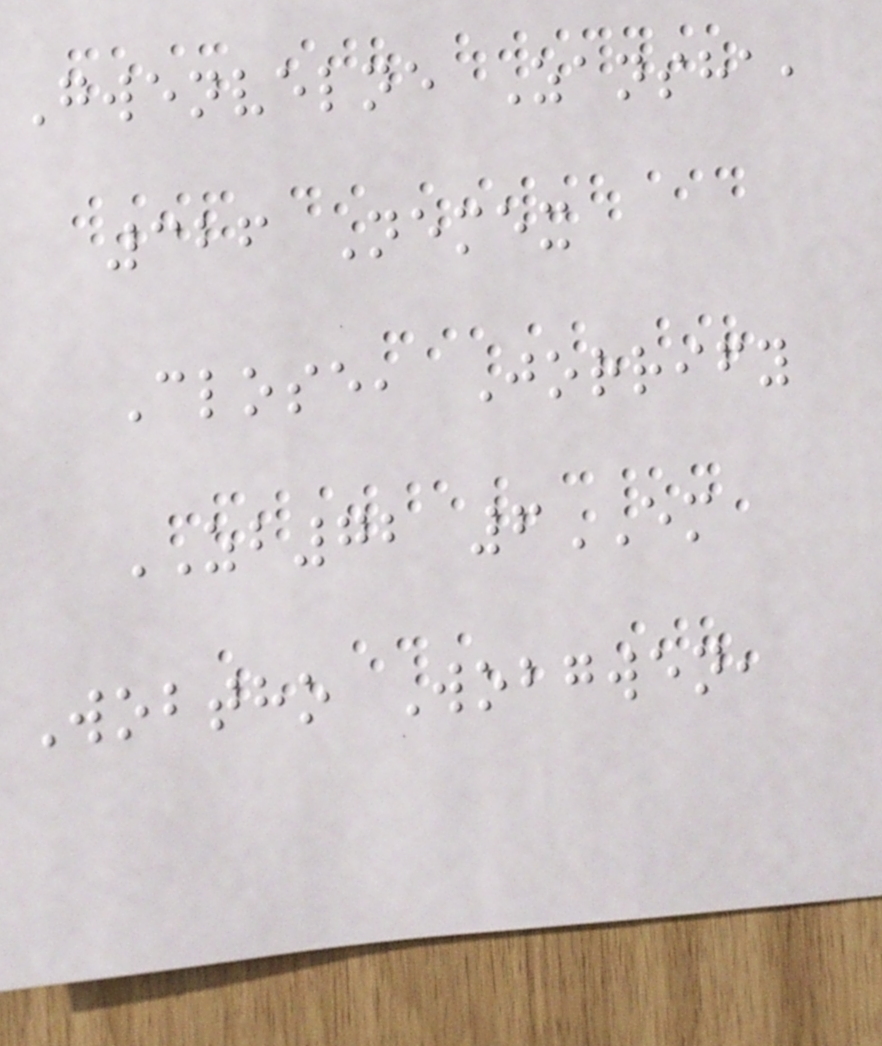Gwenvelne Zansha,
326 Nemex
Close, Jorrify
ZB72 6EM
Wobtho Wobgwen,
